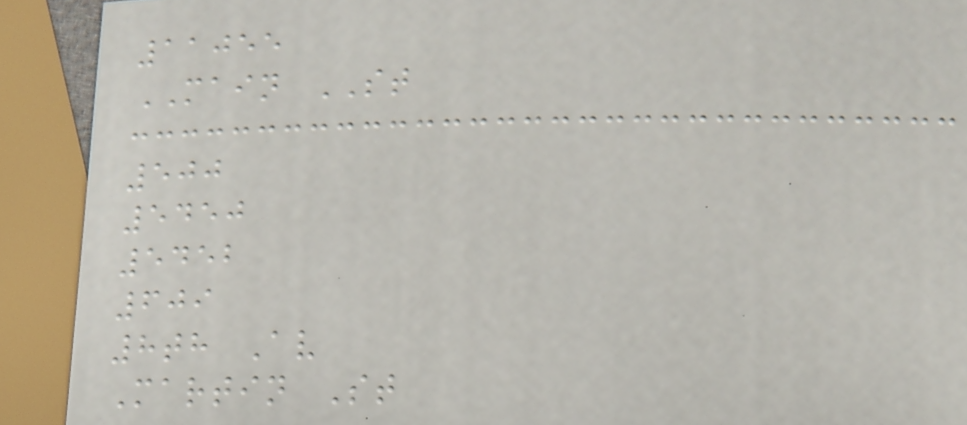11055
MAIN ST
500
5450
5452
609
8th Av
Martin St
